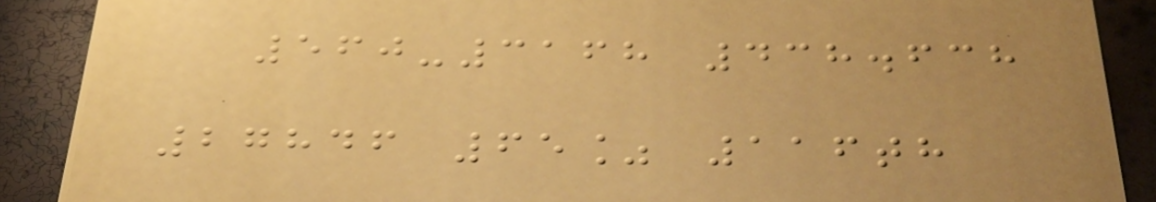560-3168 438.638
27846 65% 116th
